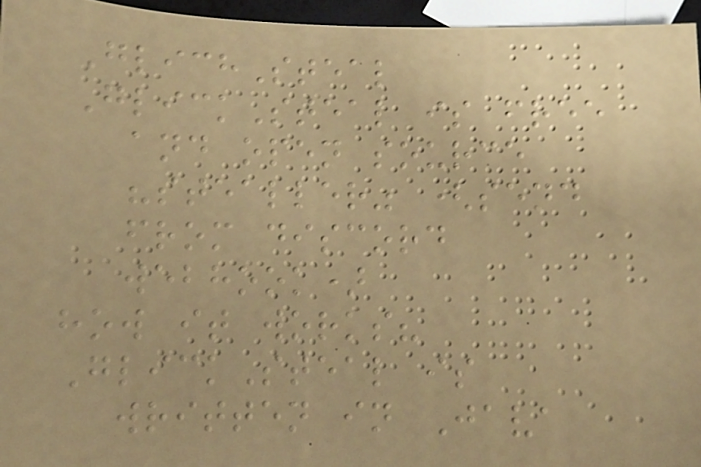GlichSteal
GlickSteal is free
and open source
"stealler" (send
from discord
webhook)
how it works?
GlickSteal is
written in Java
